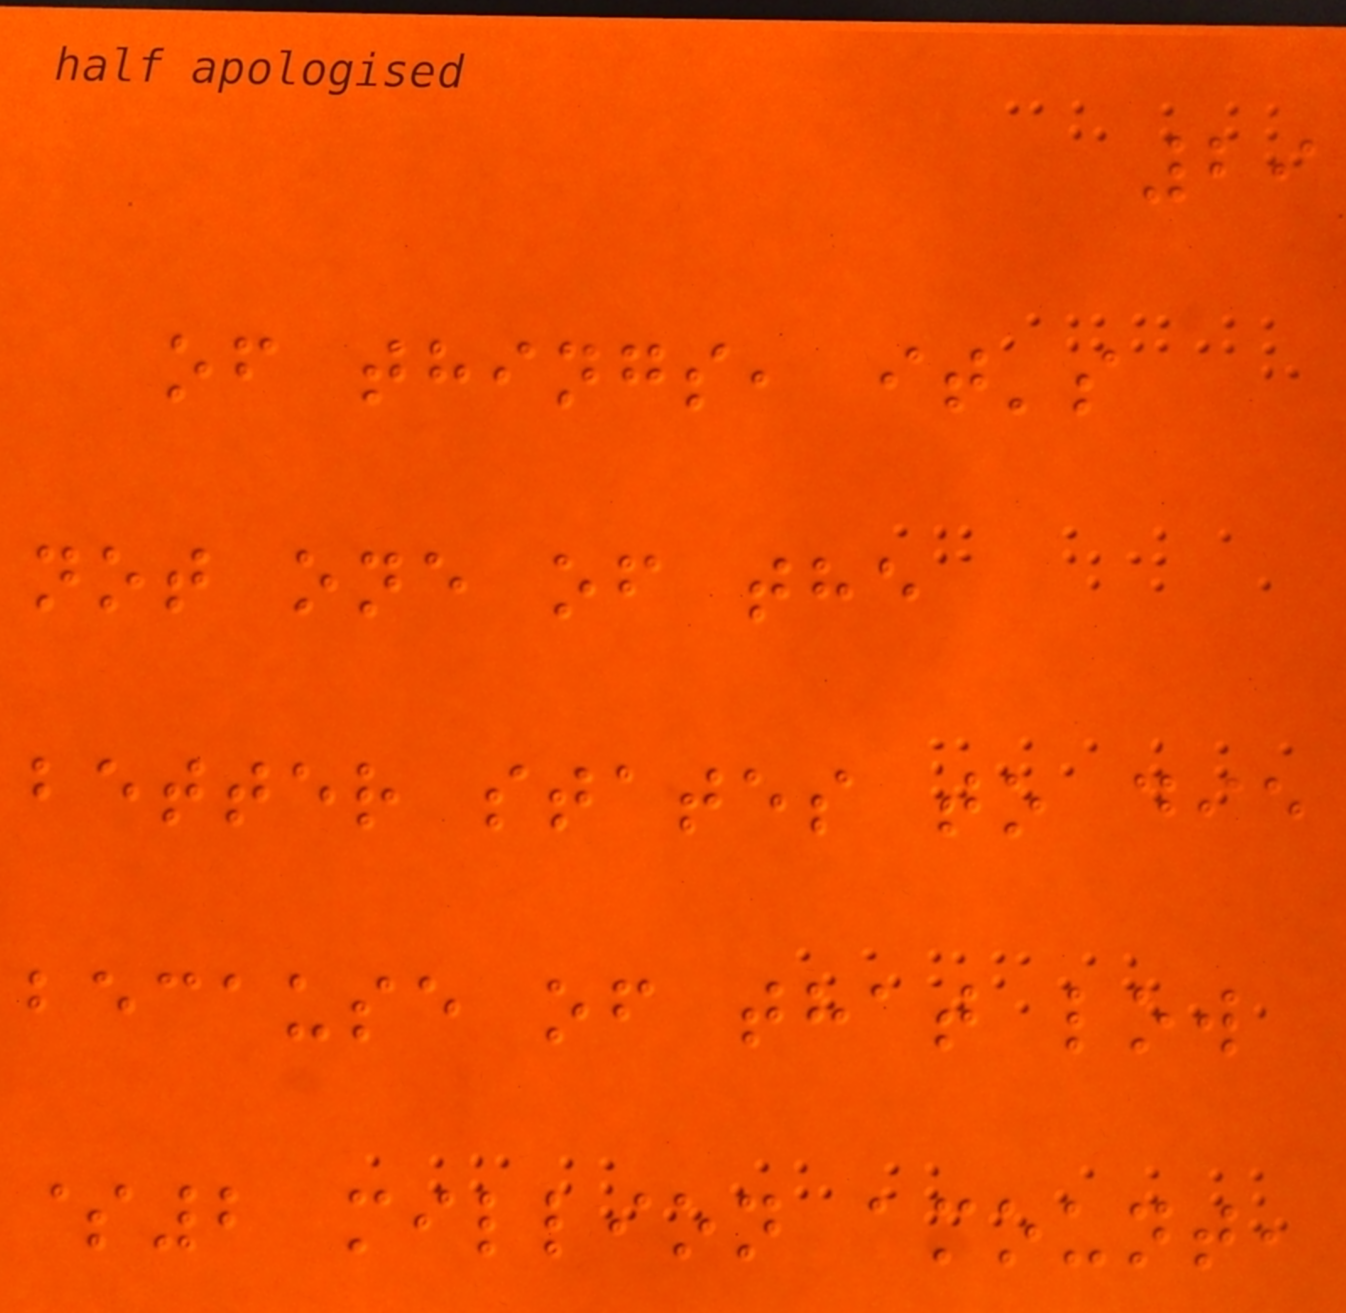29
of things, it's
not one of the
better states to die
because of that low
$2 million amount,
